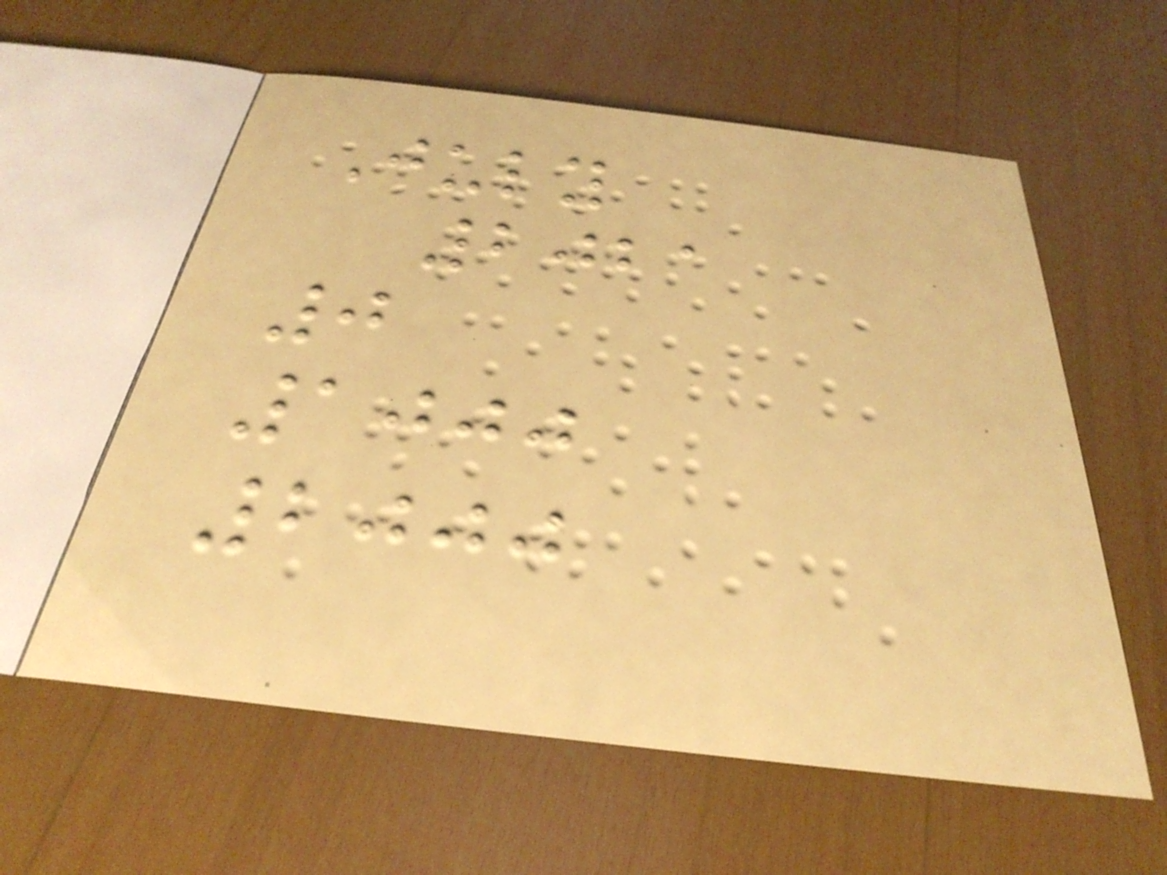July
2021
0
1000
2000
